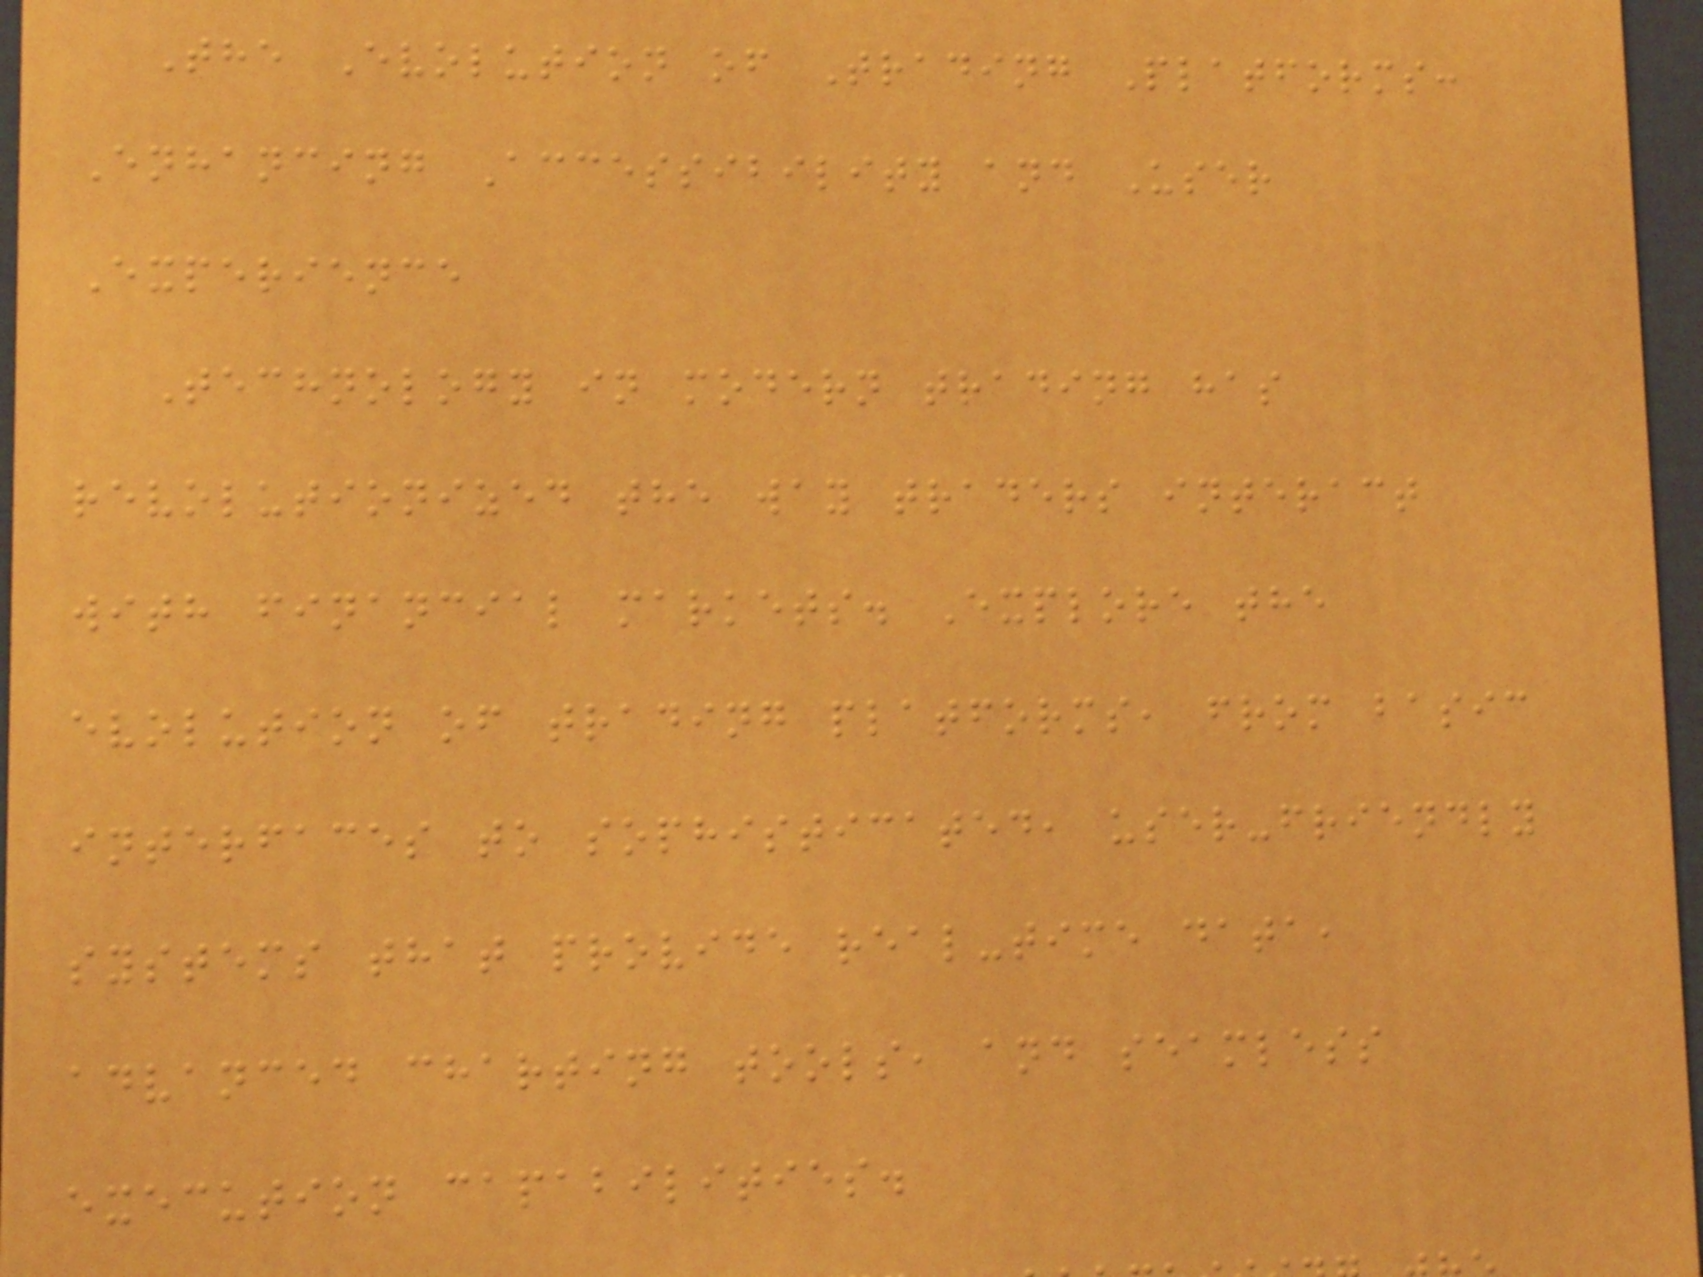The Evolution of Trading Platforms:
Enhancing Accessibility and User
Experience
Technology in modern trading has
revolutionized the way traders interact
with financial markets. Explore the
evolution of trading platforms, from basic
interfaces to sophisticated, user-friendly
systems that provide real-time data,
advanced charting tools, and seamless
execution capabilities.
